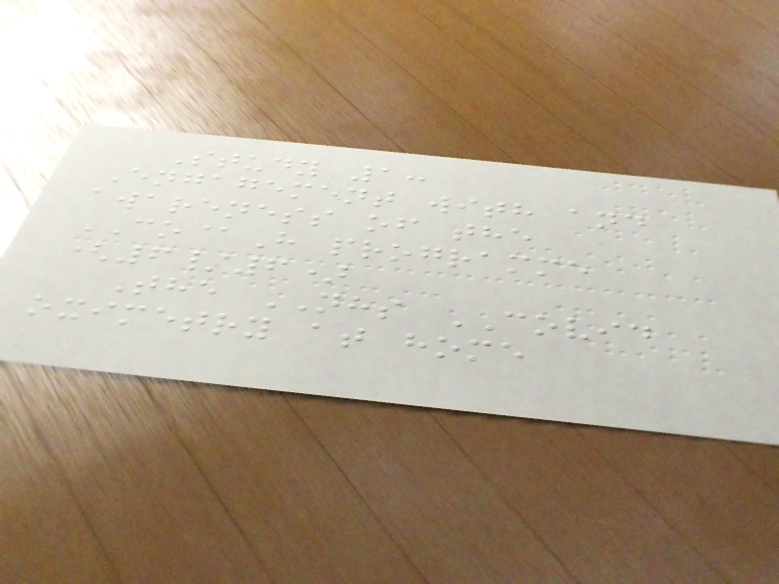Study 1:
Engagement with and
awareness of the
CO@H programme
(6/6)
The NHS COVID
oximetry at home
